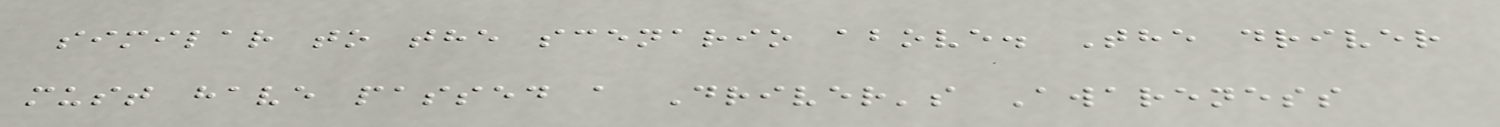similar to the scenario above. The driver
must have passed a Driver's Awareness
